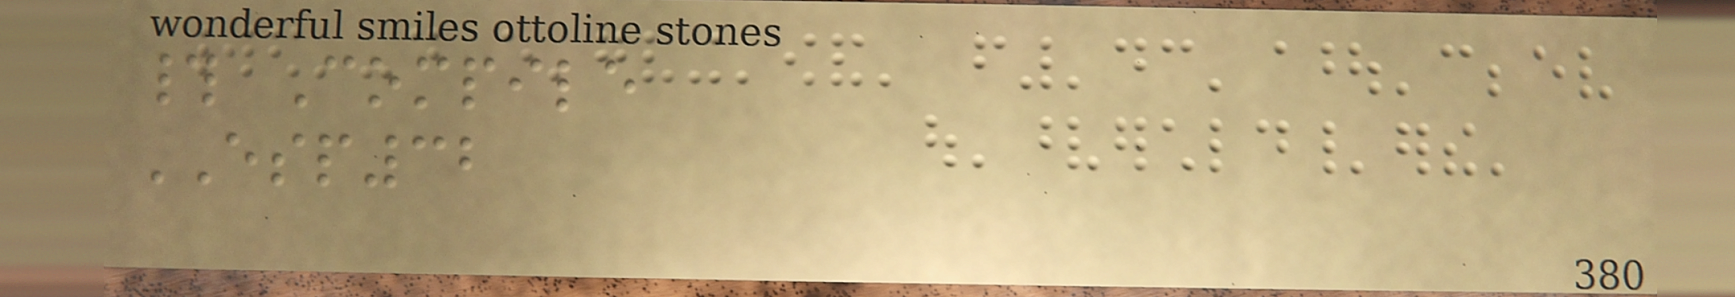# Compile
ESP32
